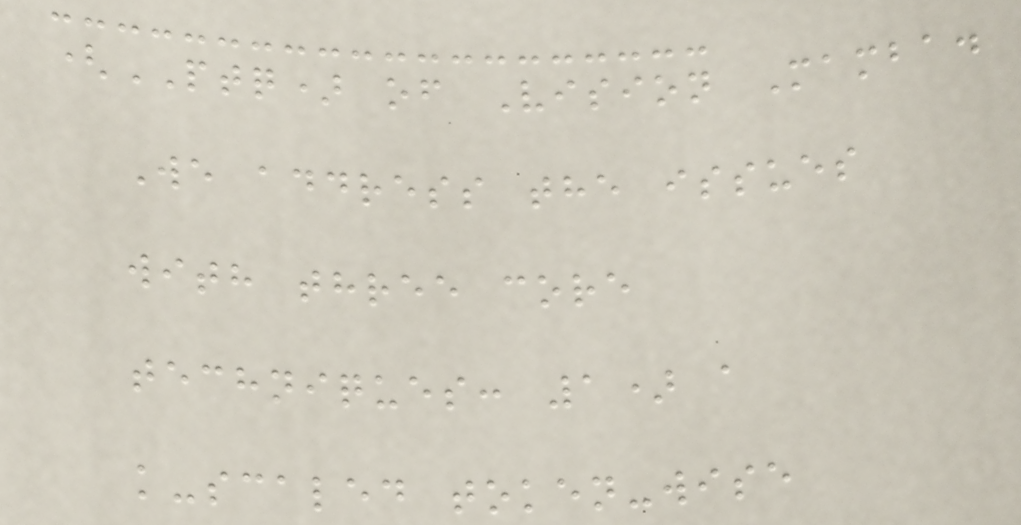(PTQ) of Vision Mamba.
We address the issues
with three core
techniques: 1) a
k-scaled token-wise
